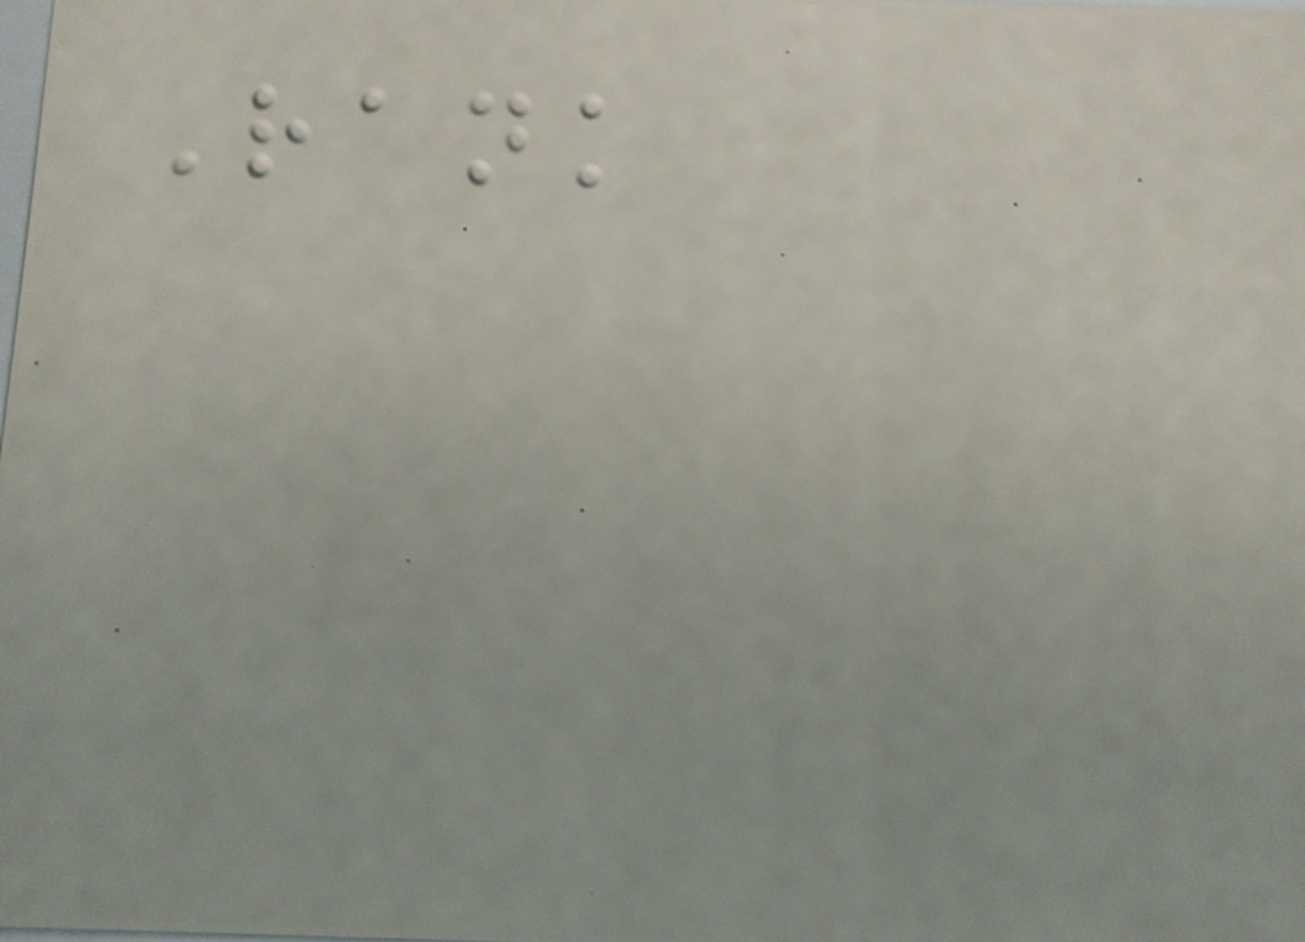Rank
